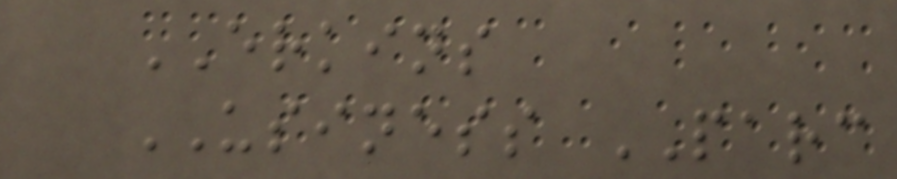ERKINS
USINESS PARC
